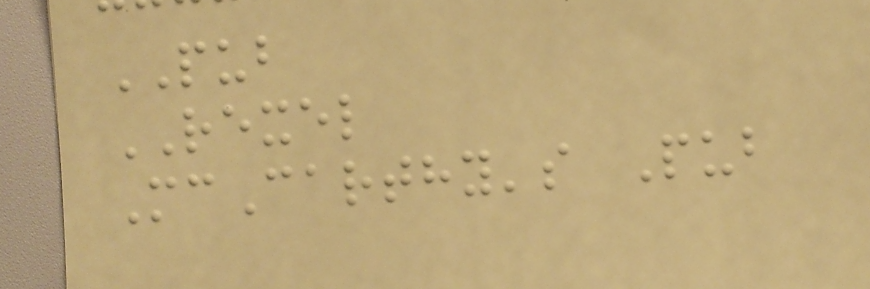PUB
REXEL
McCarthy's Pub
